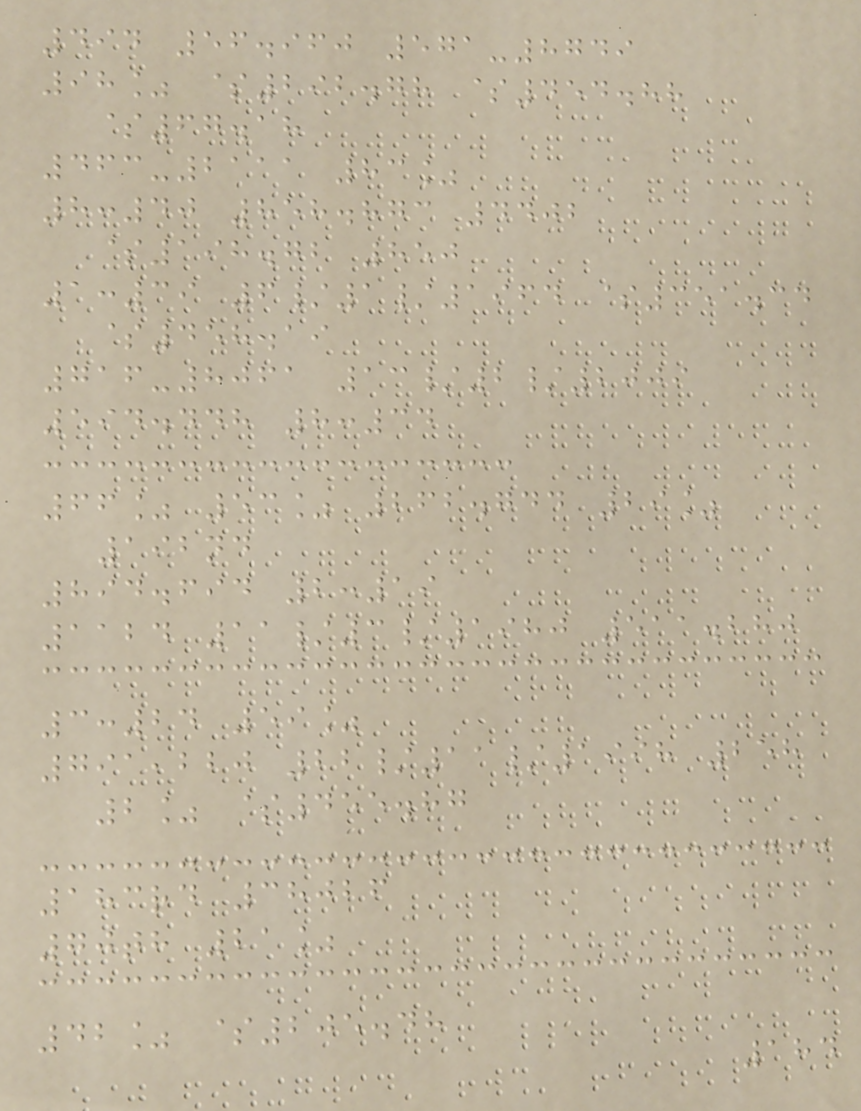494 56.960 571-8749
98% $292.78 $454.88
$67.18
463-2111 83%
8:40 858.873 4402
$198.72 850
1:39 6/1/1964 $351.34
$458.19
716-8061 13/2/2009
594.448 8:34
66% 53% 262.744 29%
192nd
894.694 2:19
1124 11/3/1980 511.280
3:24 59%
791,220 22/11/1998 258
2% $455.87
183rd 38026
70th 21%
42% $205.48
184
